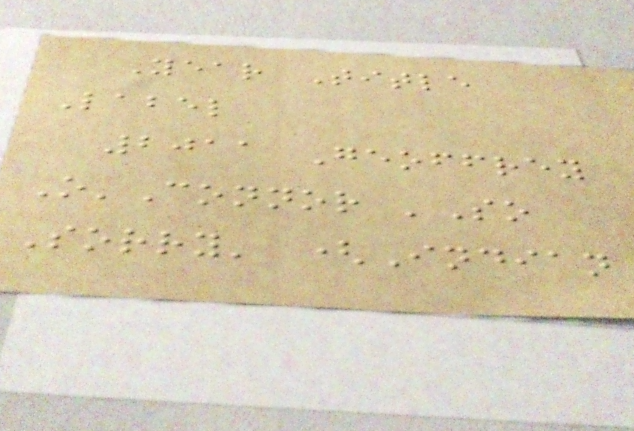Year Title
Label
2011 Geoffrey
O'Connor 'So
Sorry' (Indian
